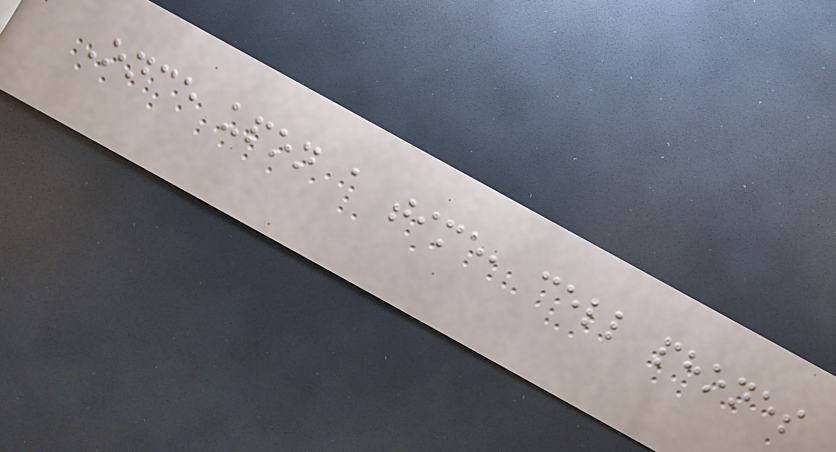Once upon a time, cell phones
